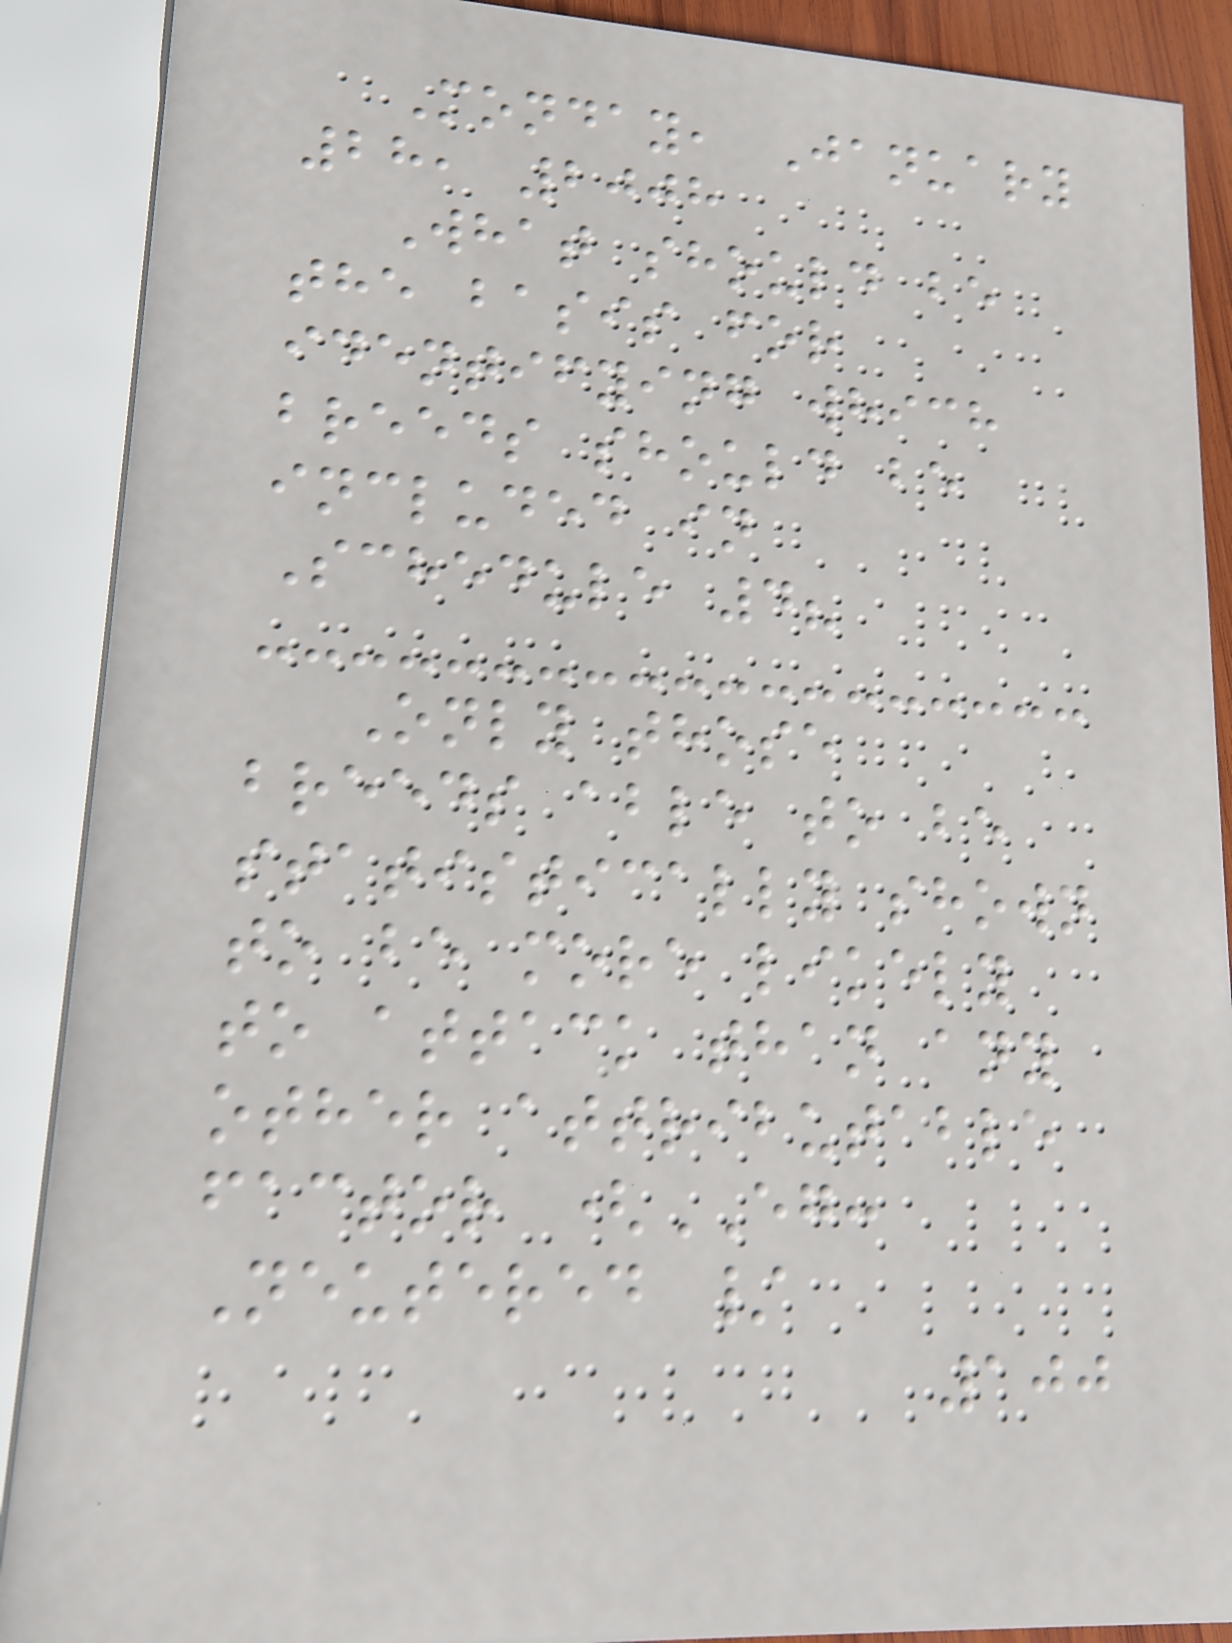Monday, January
28, 2008
What should be
the basis for
identifying which
breeds should be
included in
Schedule 4?
Only those
breeds able to be
statistically shown
to be more likely
to attack than any
other attributable
factor (EG:
Neutered /
100
